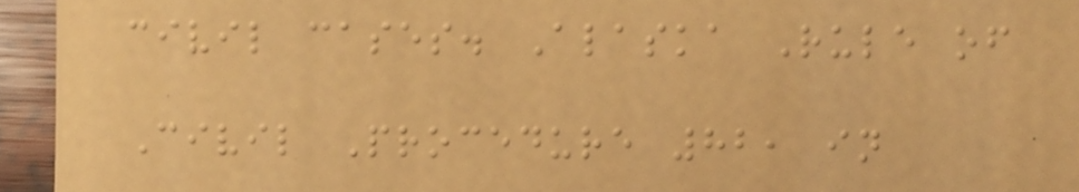civil cases. Alaska Rule of
Civil Procedure 82, in
